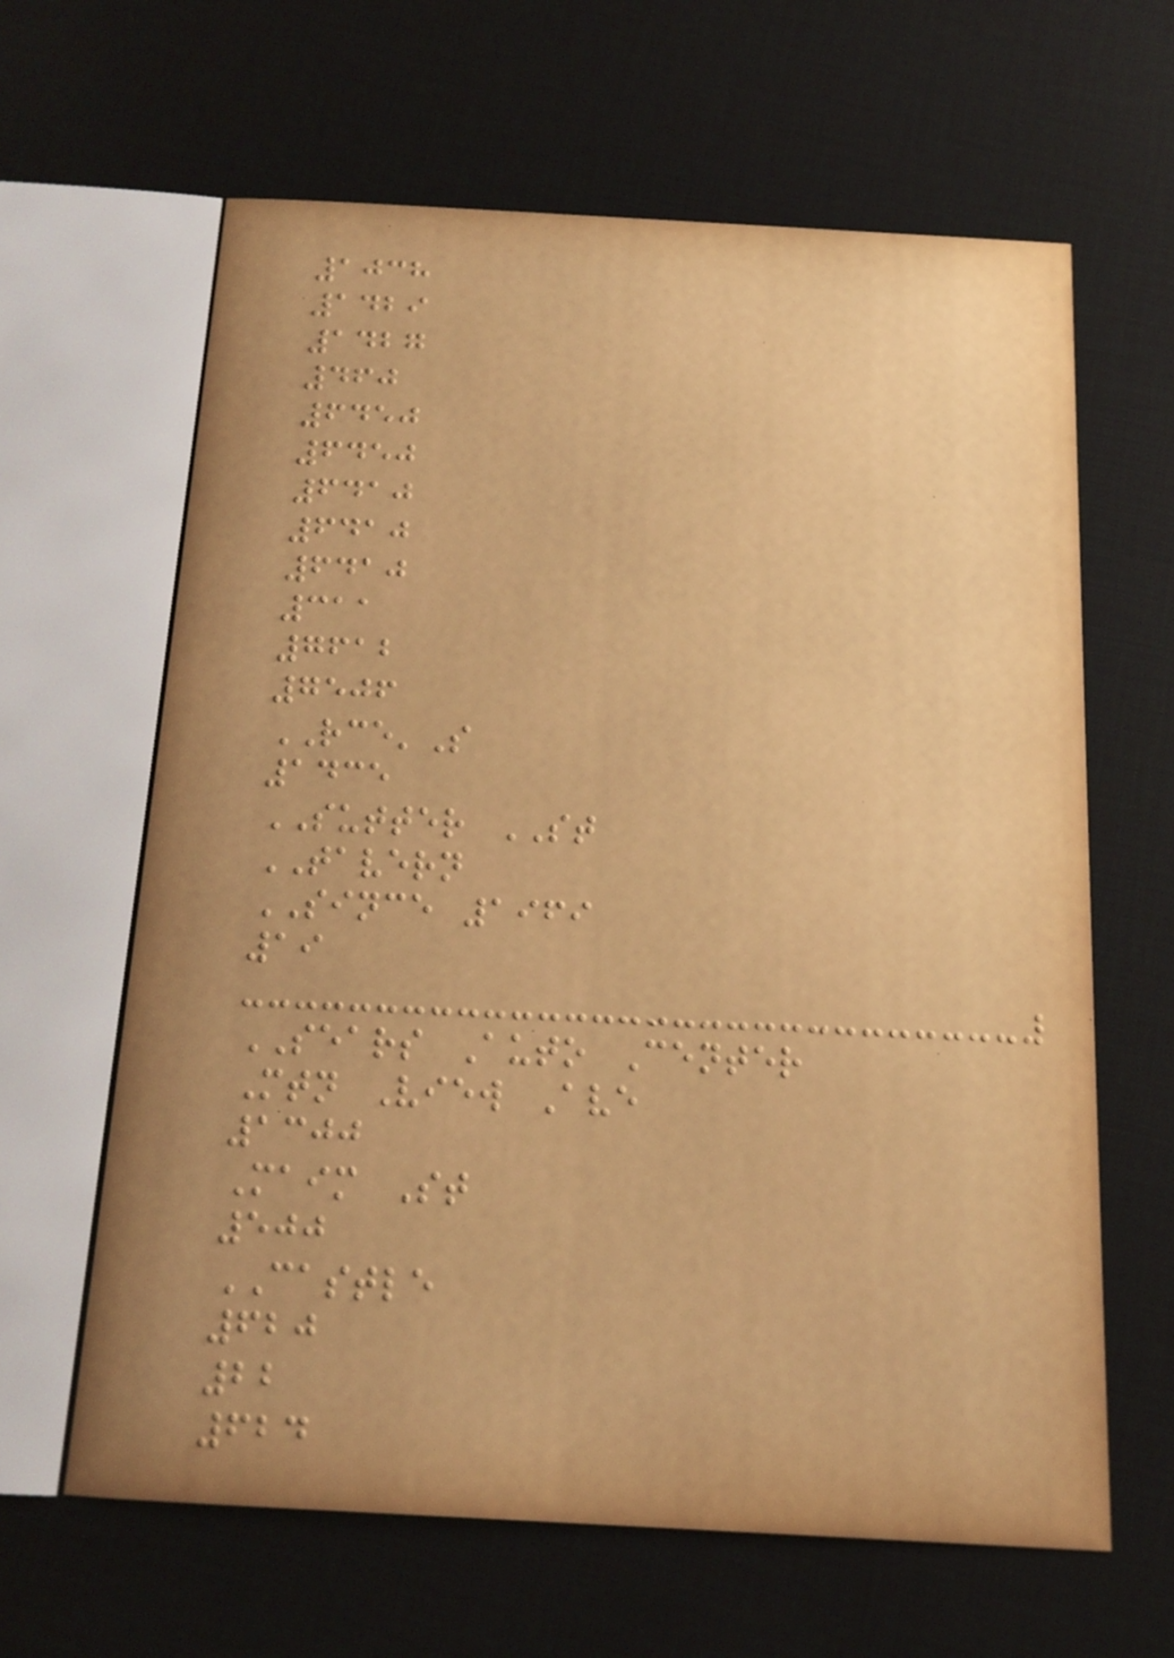1038
1429
1427
460
6450
6450
6410
6410
6410
311
7612
7506
RCE'S
1435
SUTTER ST
TAVERN
SINCE 1969
19
SEARS Auto Center
Mtn View Ave
1300
Maim St
500
CASTLE
620
22
624
